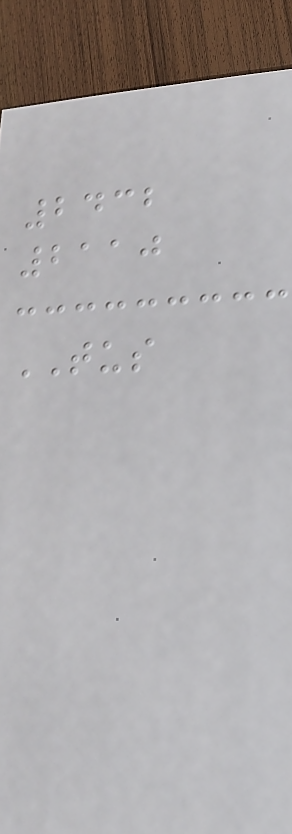2432
2110
TUS
